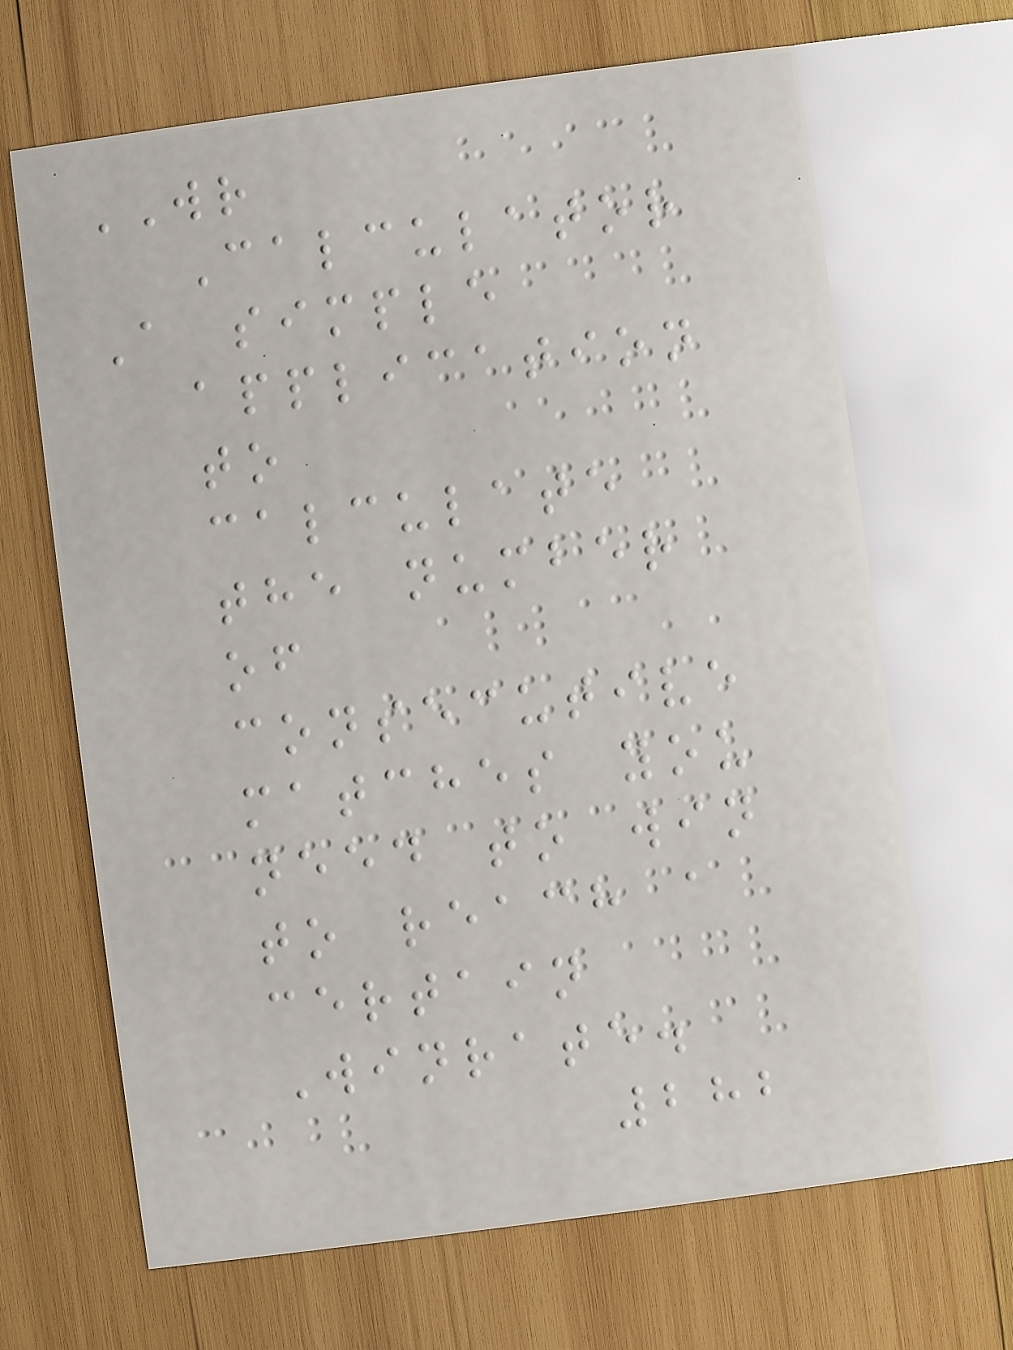WR
Calculator
A simple
application
to
calculate
the number
of
consecutive
matches you
need to win
to reach a
certain
Winrate.
282
